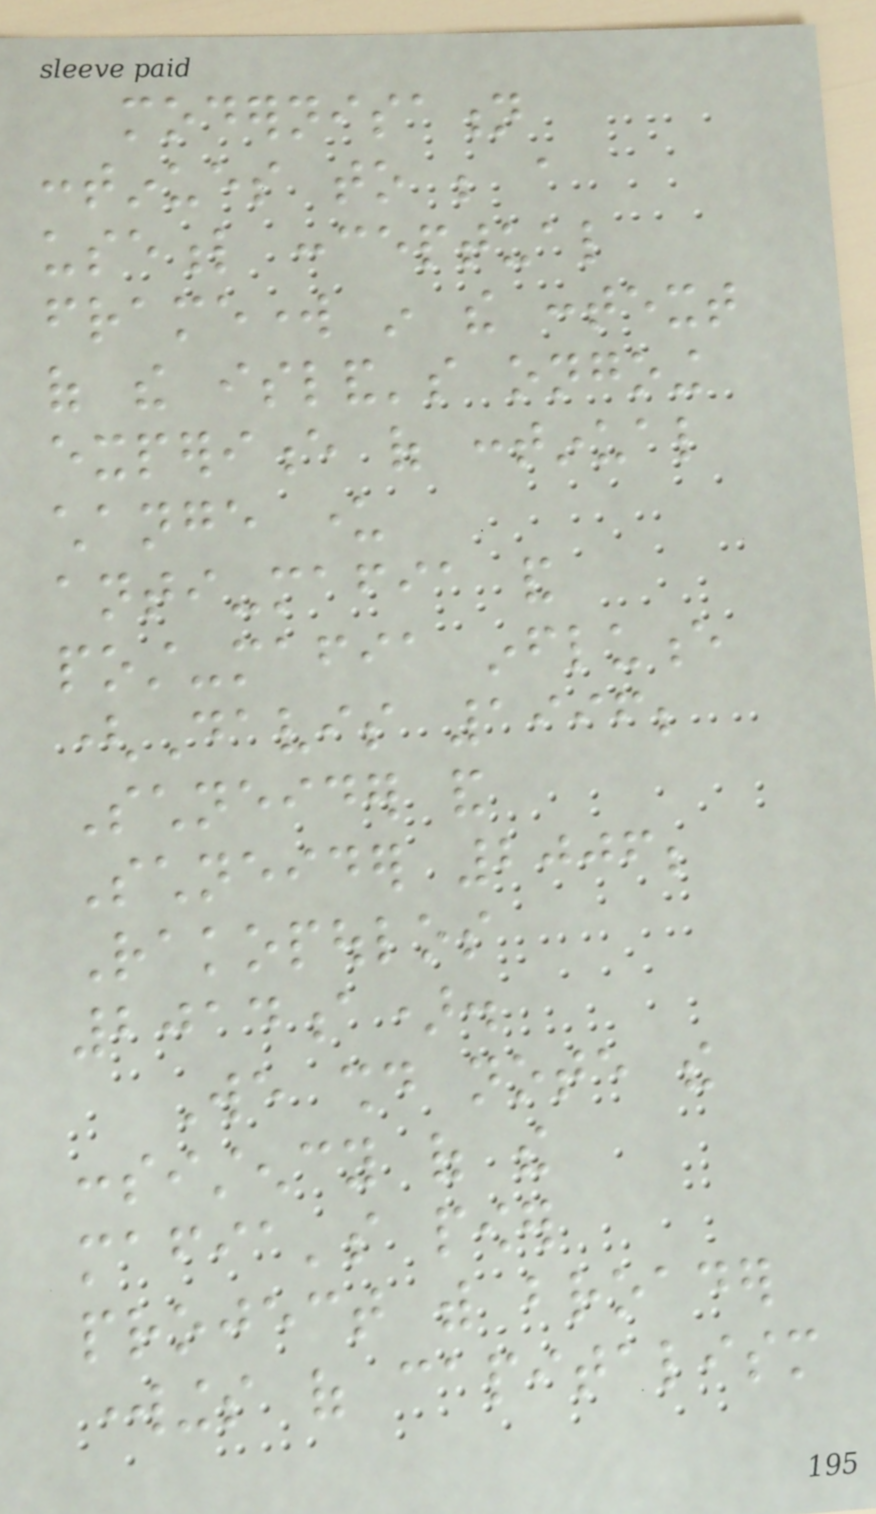modernisation
continues to be a
useful conceptual
framework in the context
of the island's ongoing
experience of continual
change under
anti-mafia and
post-mafia influence
(Davis 1996;
Schneider and
Schneider 2006;
Rakopoulos
2014a).
We should note the
consistency of the
mafia's power
project with broader
workings of capitalism
